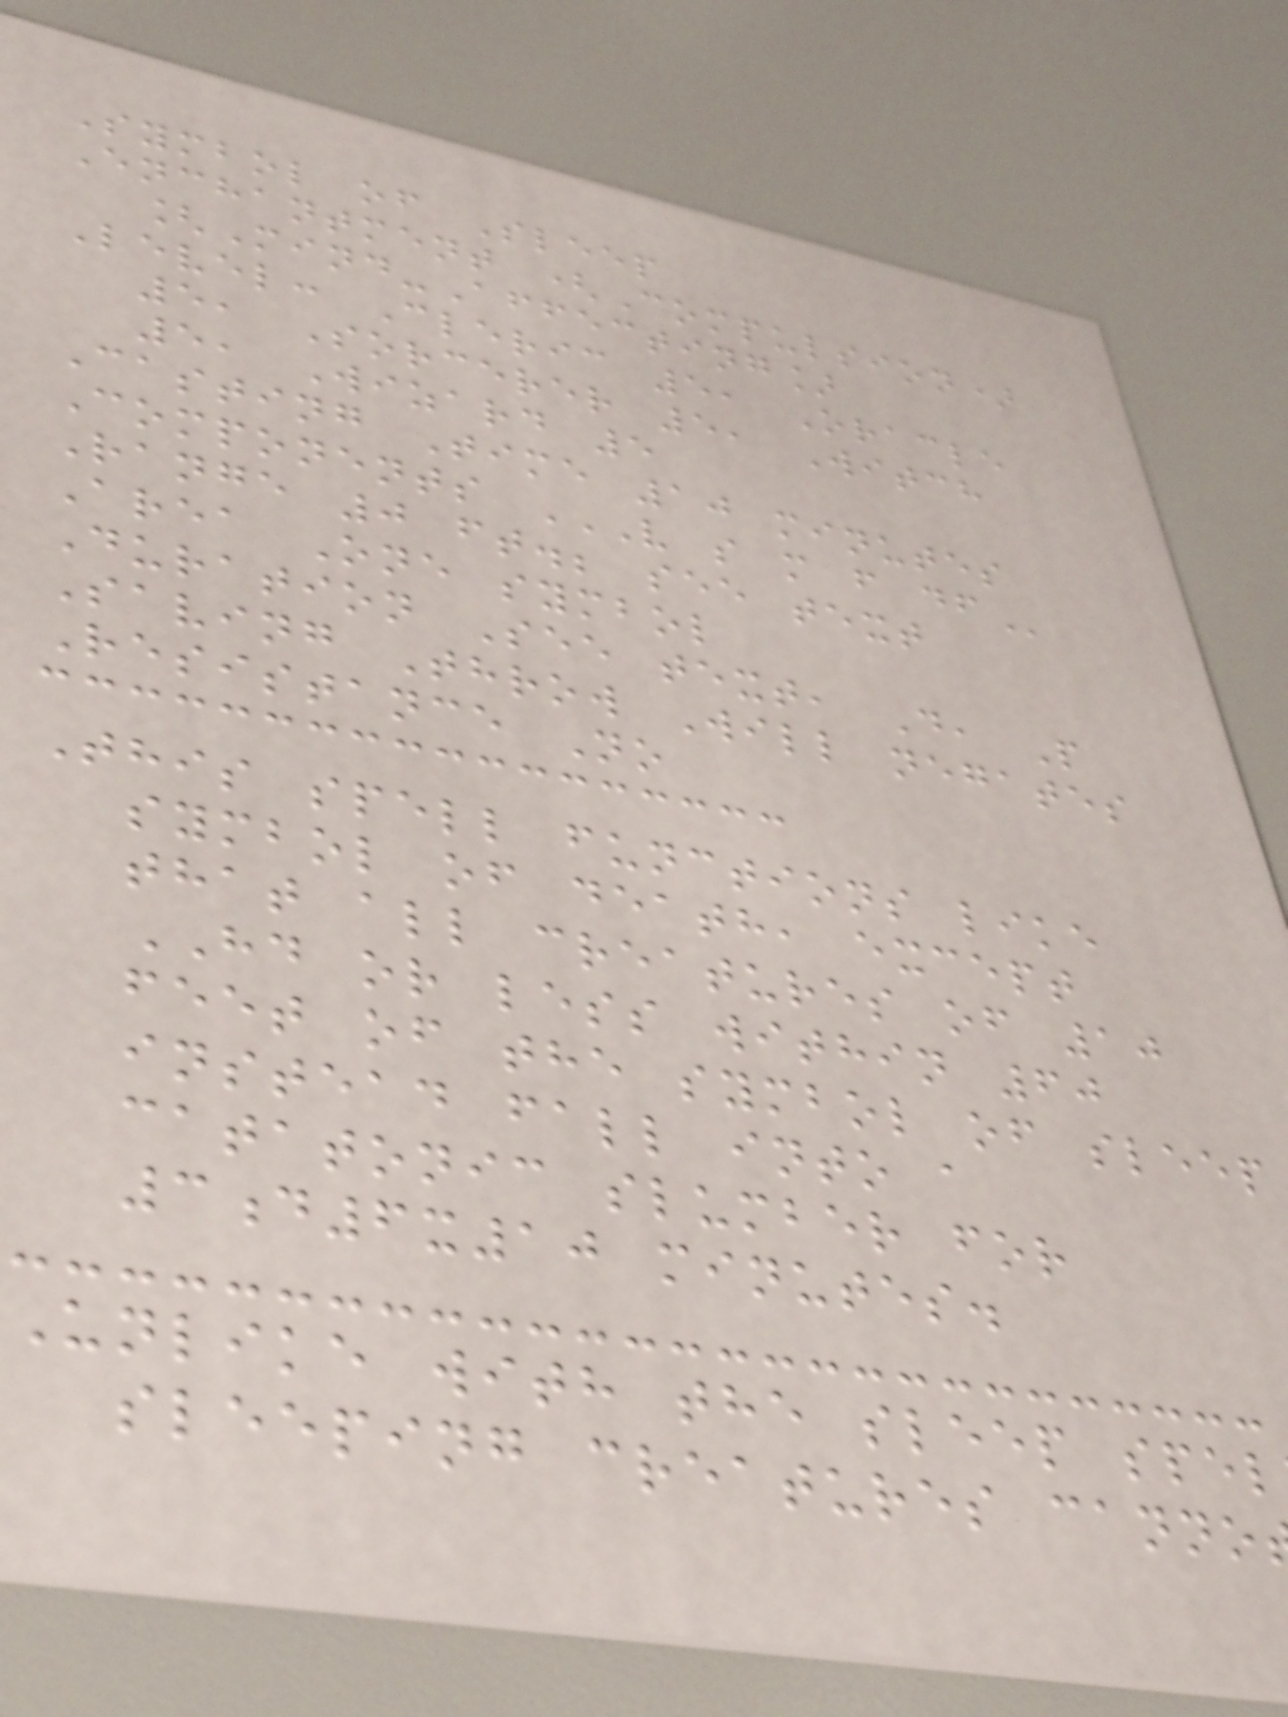Symbol of Sleep
Enchantment (Compulsion)
[Mind-Affecting]
Level: Cleric 5, Oracle
5, Sorcerer 5, Witch
5, Wizard 5
Casting Time 10 minutes
Components V S M F DF
Range 0 ft.; see text
Area One symbol
Duration See text, D, P
Saving Throw Will negates
Resistance No
This spell functions like
symbol of death, except
that all creatures of 10
HD or less within 60
feet of the symbol of sleep
instead fall into a
catatonic slumber for
3d6x10 minutes.
Unlike with the sleep spel
sleeping creatures canno
